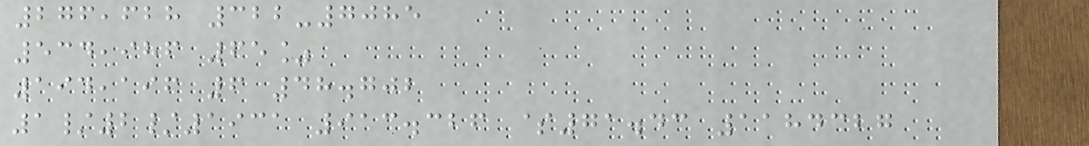276,628 322-7085
534,986 65%
194,196 6 48.702
1/2/1931 913.326 $71.43 1184327
